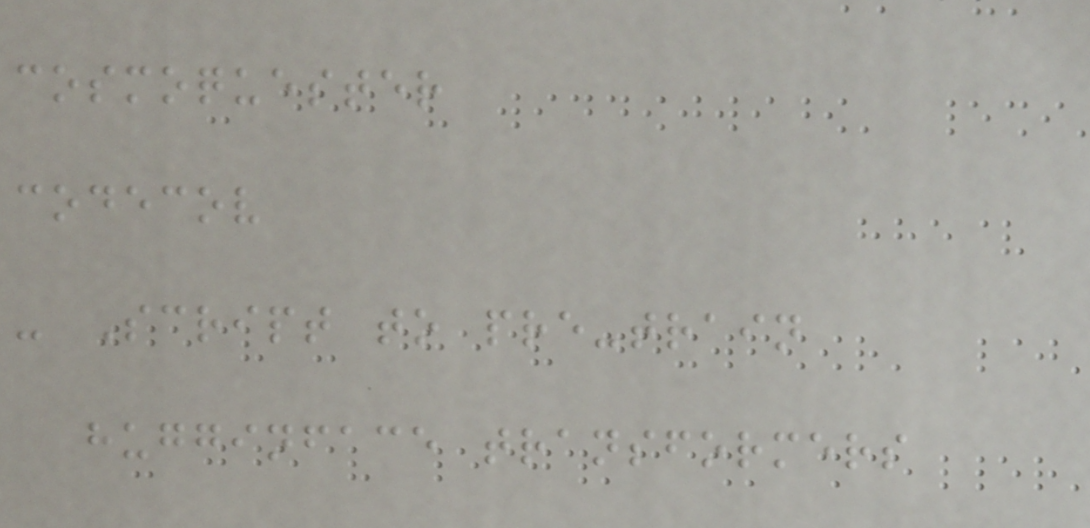cosmoquester
codecov
- Script to pre-train
hugginface transformers
